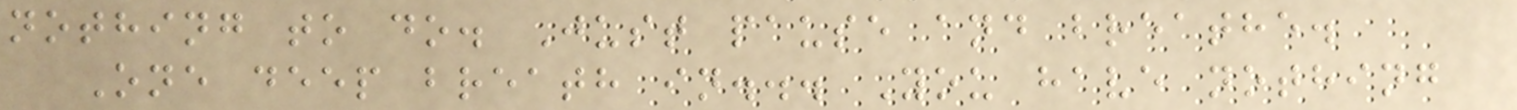nothing to do. Just pause and breathe.
One deep breath in... You have nothing
